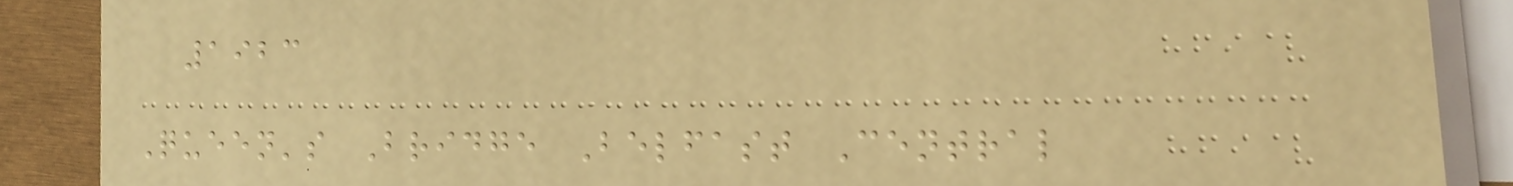1923
Queen's Bridge Belfast Central
